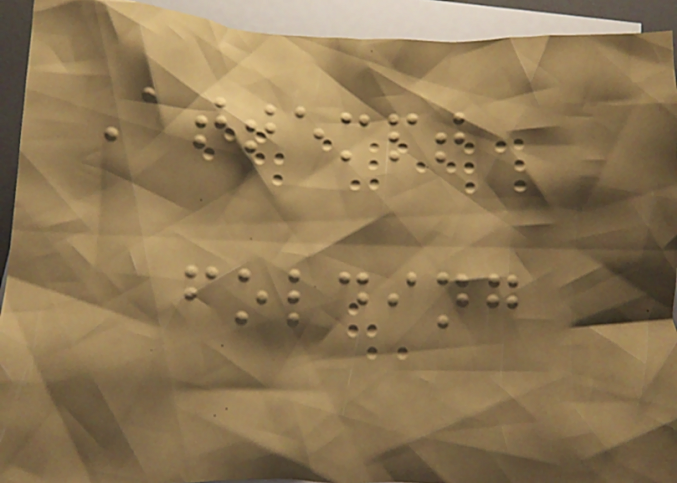Attempt
folding
